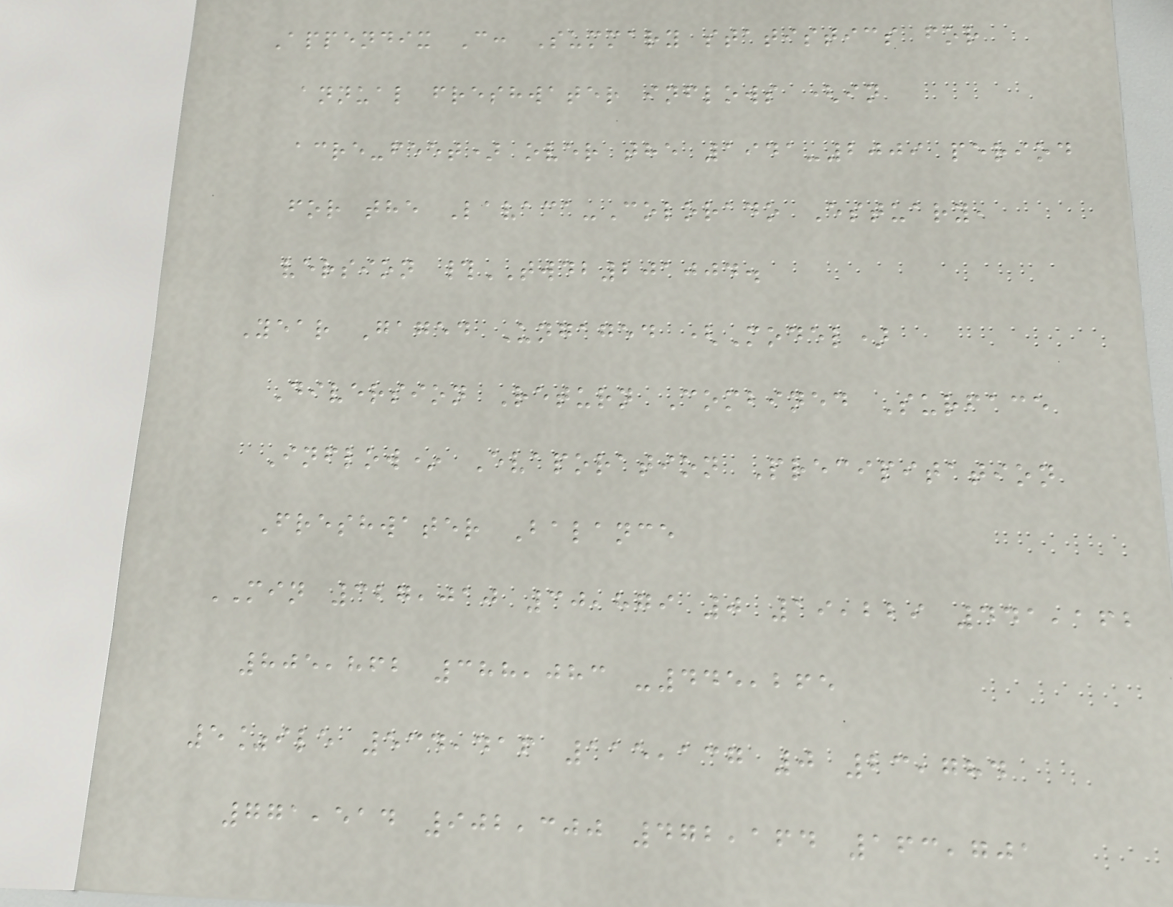Appendix C: Summary statistics for
annual freshwater inflows (in
acre-feet) over the 1941-2009 period
for the Lavaca-Colorado Estuary,
version #TWDB201004.
Year Gaged Ungaged (Model)
Diversion Return Combined Surface
Inflow* Evaporation Precipitation
Freshwater Balance
MIN 327,010 30,879 0 19,229 441,162
805,862 388,083 -445,265
5%ile 534,416 115,137 0 23,784
771,514 902,300 472,164 163,701
